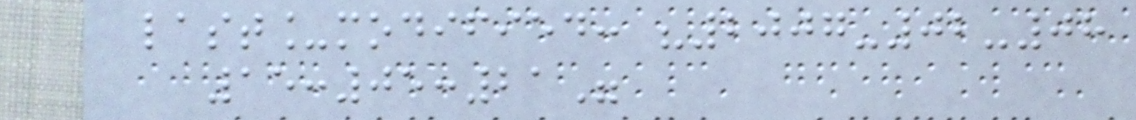last_modified: "2007-02-08
15:05:21"
